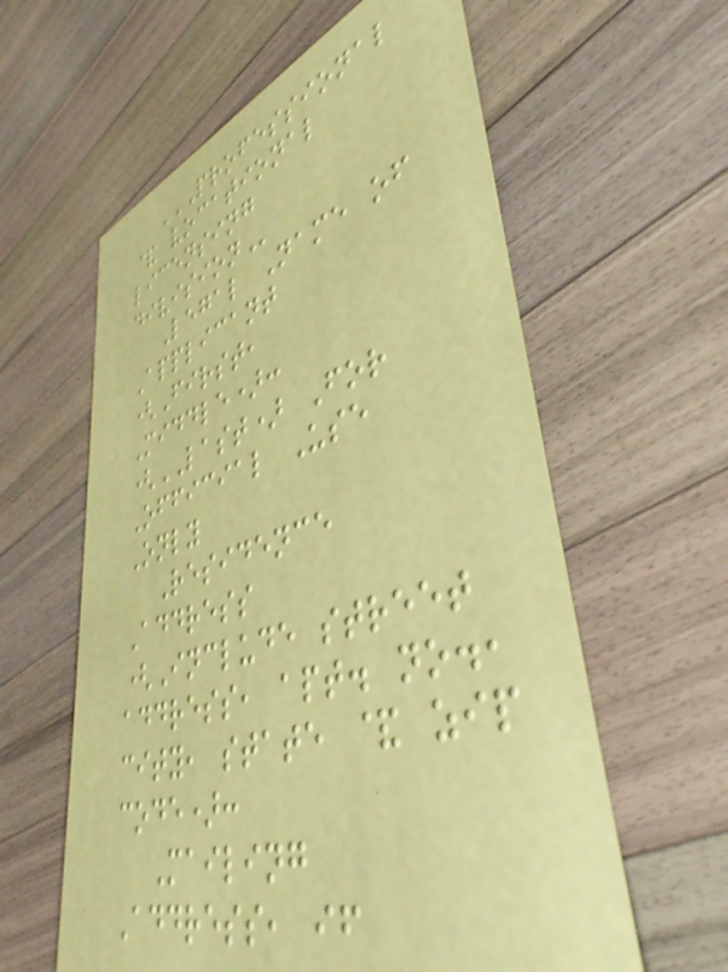PROFESSIONAL
& VOCATIONAL
LICENSING
DIVISION
Legal Name of
Applicant
(First,
Middle):
(LAST) For
Official Use
Only
Residence
Address
(Include street
address, apt. no.,
city, state & zip
code):
Mailing
Address, if
